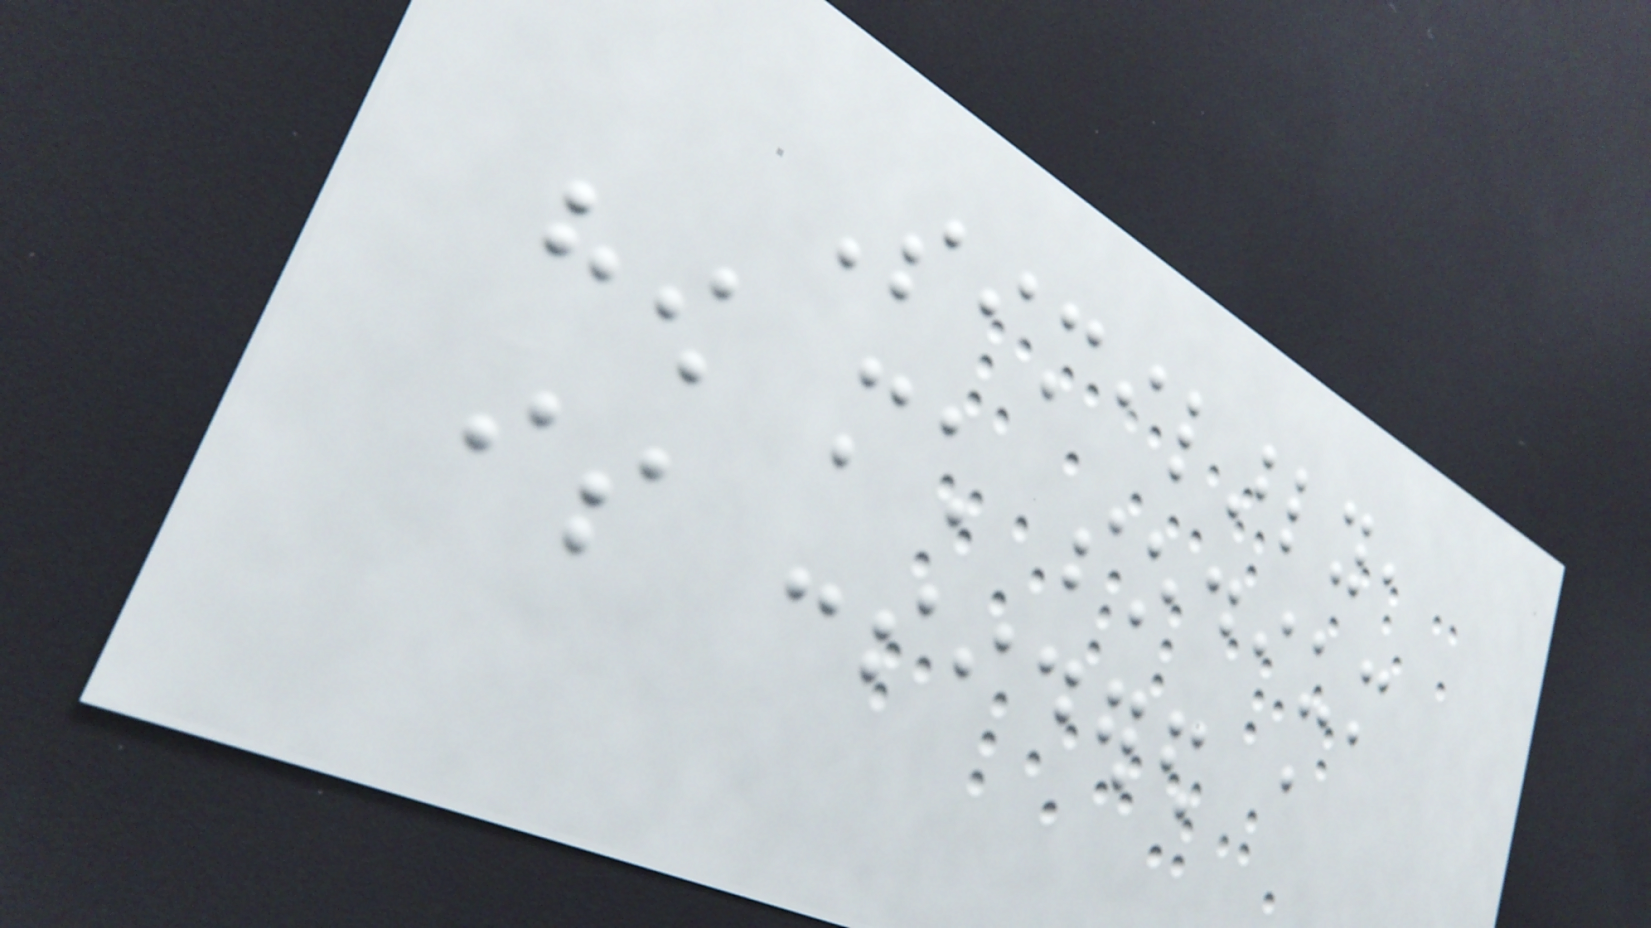Similarly,
how much sodium
is considered a
